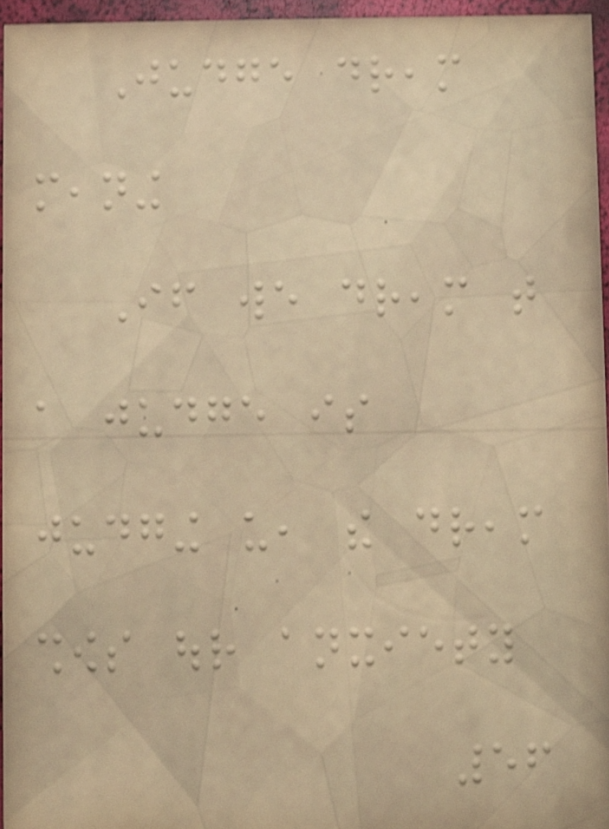Judge dream
meaning
If we dream that
a judge is
judging us, the dream
shows our anxiety
56
